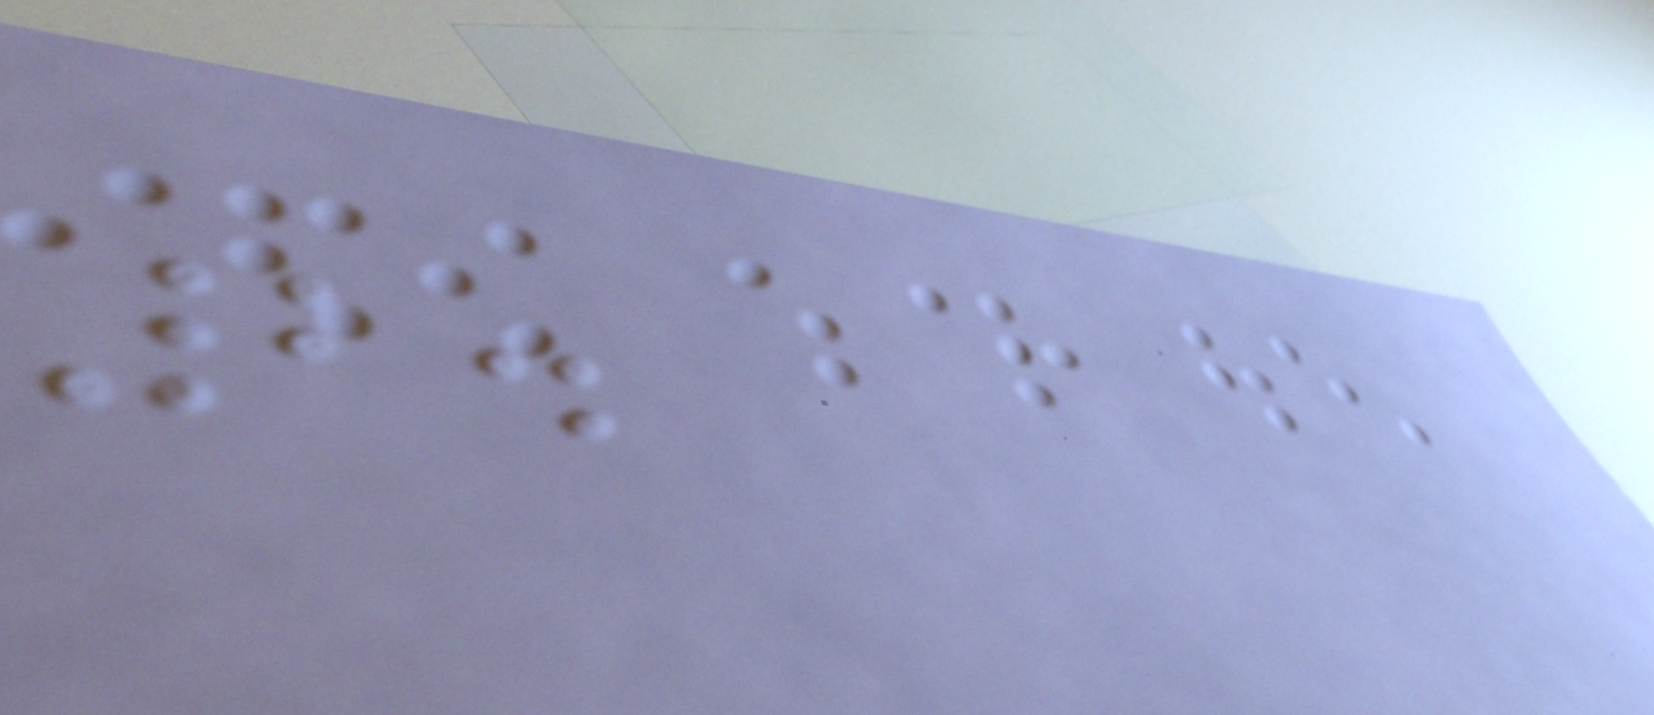2.
